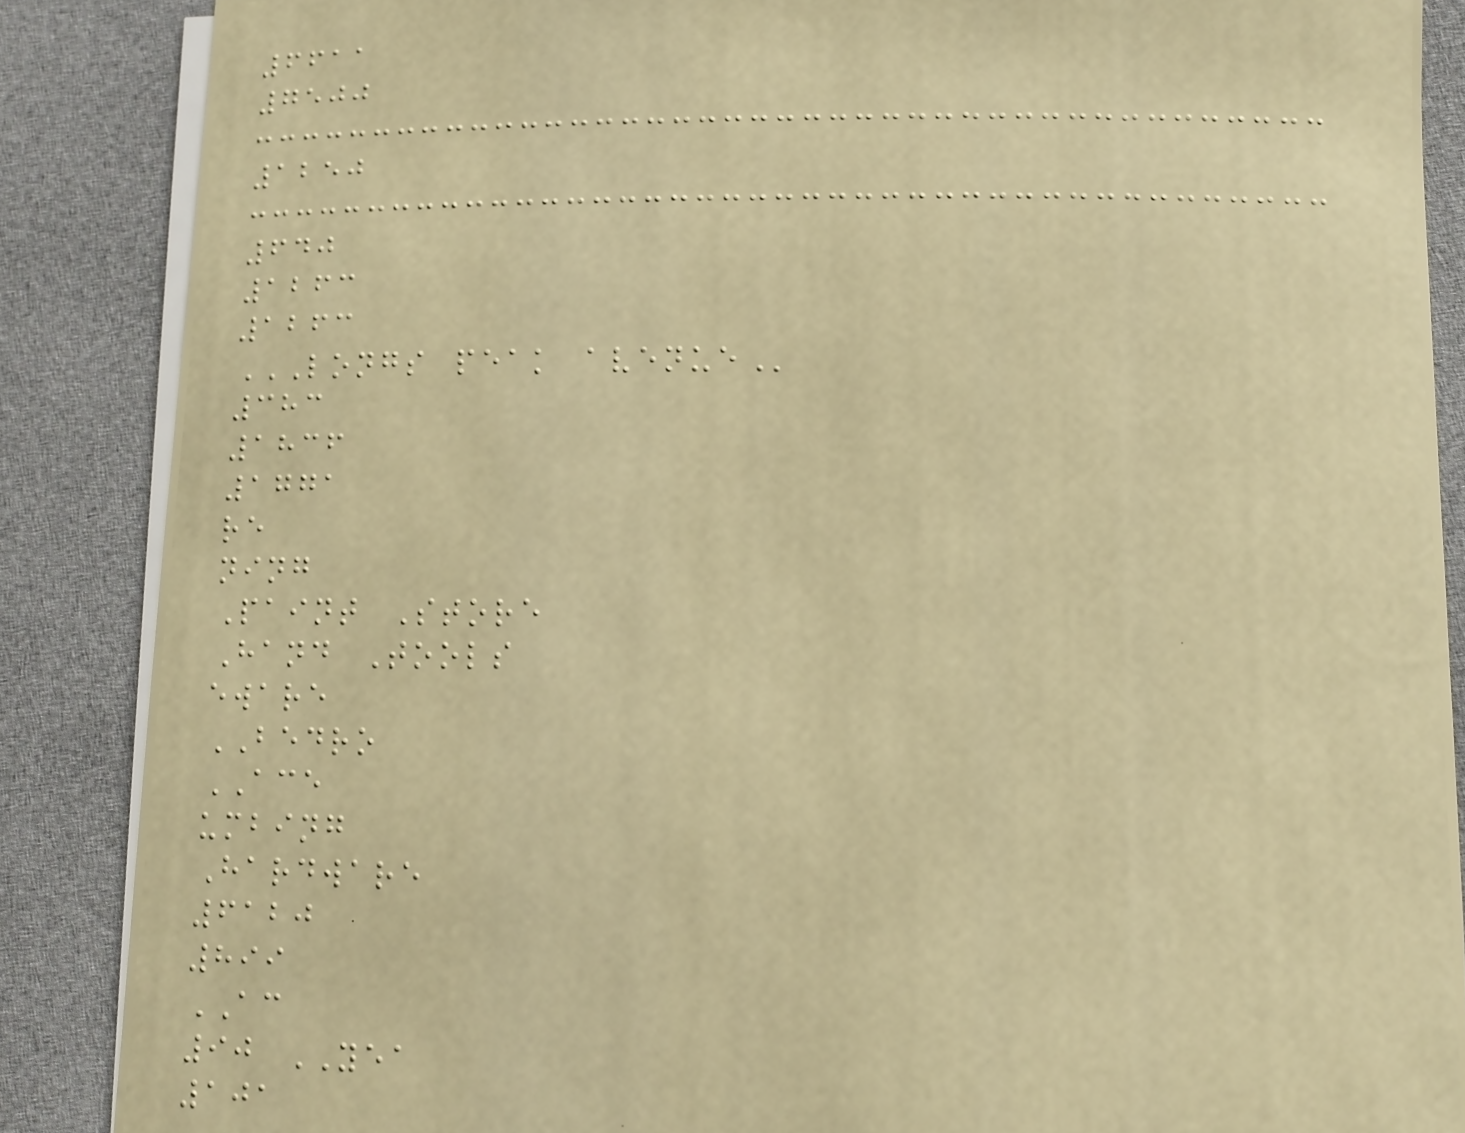6611
7500
1250
640
1263
1263
LONGS PEAK AVENUE
383
1836
1771
re
ning
Paint Store
Hand Tools
eware
BEDRO
ACE
umbing
Hardware
6120
899
AC
90 YEA
101
